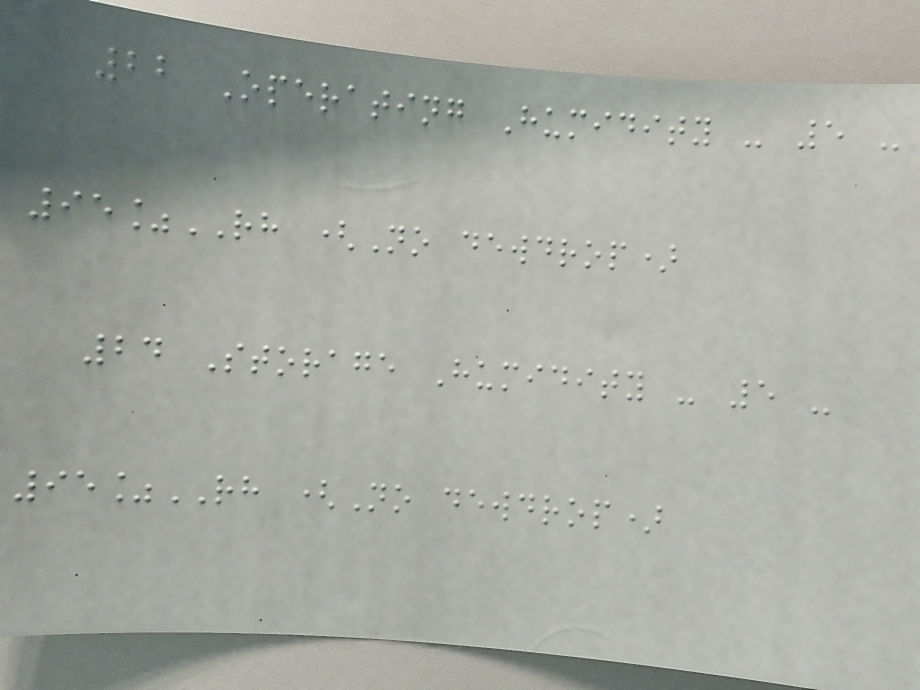22 Operating Humidity - 5 -
95%RH (No dewdrop)
24 Storage Humidity - 5 -
95%RH (No dewdrop)
